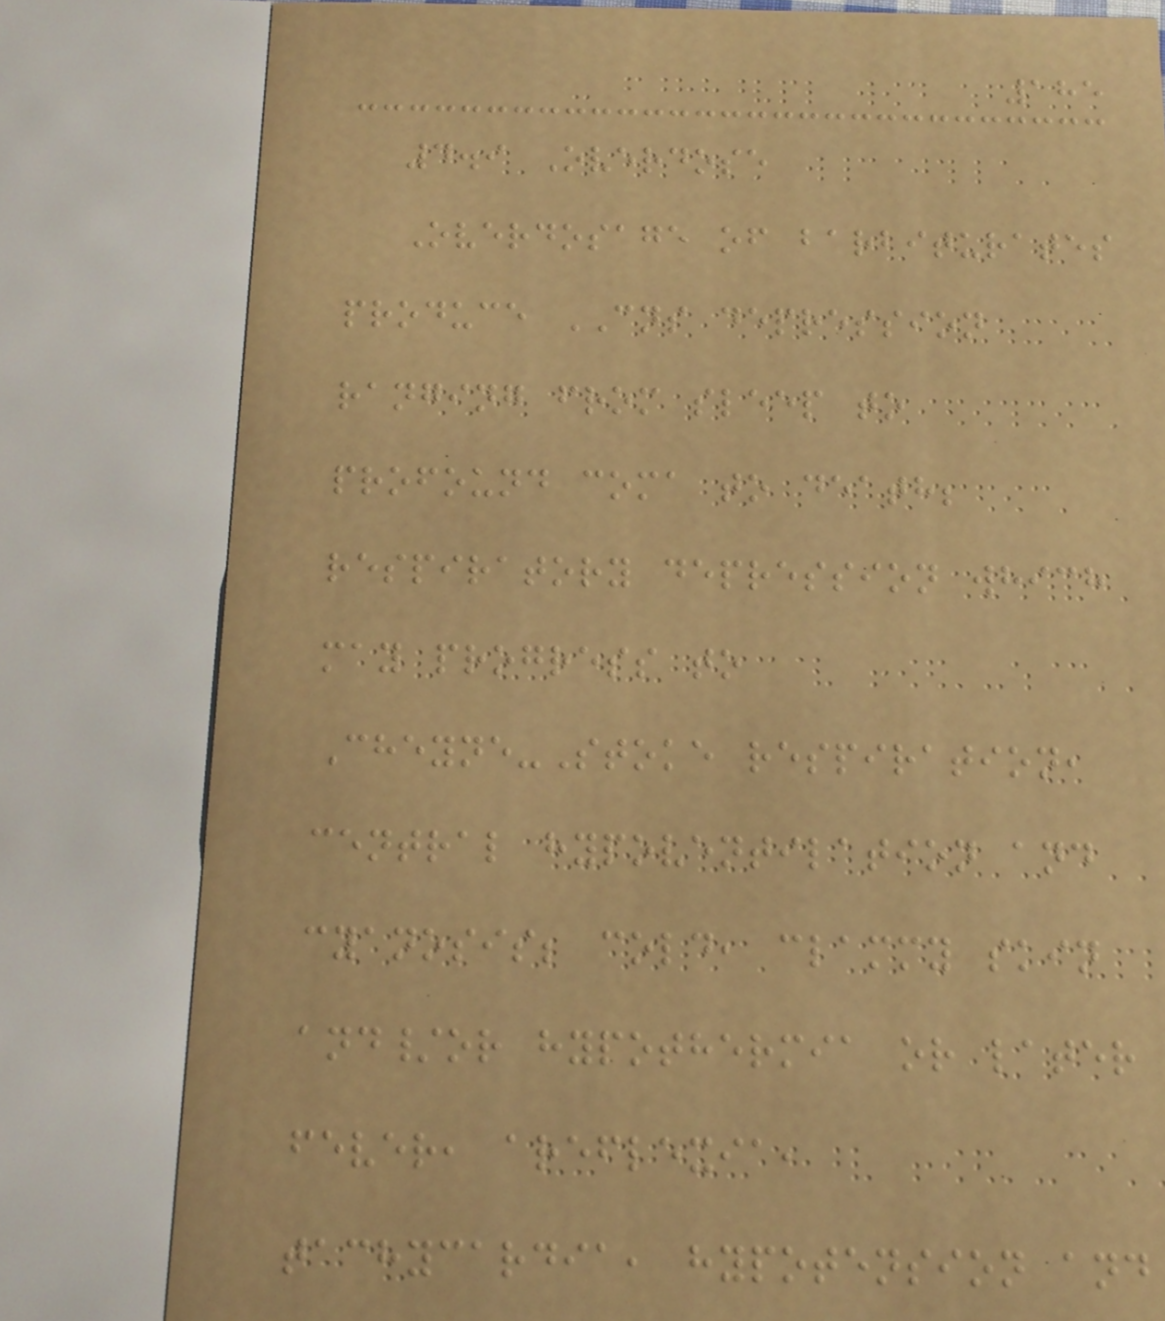185
4.9 Overdose
Overdosage of barbiturates
produce CNS depression
ranging from sleep to
profound coma to death;
respiratory depression which
may progress to
Cheyne-Stoke respiration,
central hypoventilation and
cyanosis; cold, clammy skin
and/or hypothermia or later
fever, areflexia,
tachycardia, hypotension and
